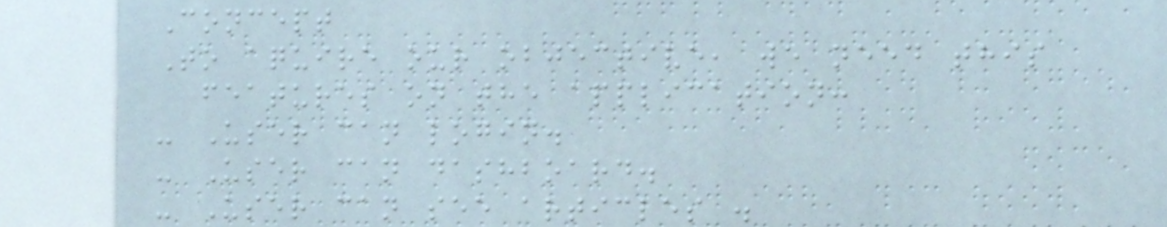Concept
To aquire our objective, we need this
features on the application:
- User can login.
- User can dashboard.
- User can see articles .
